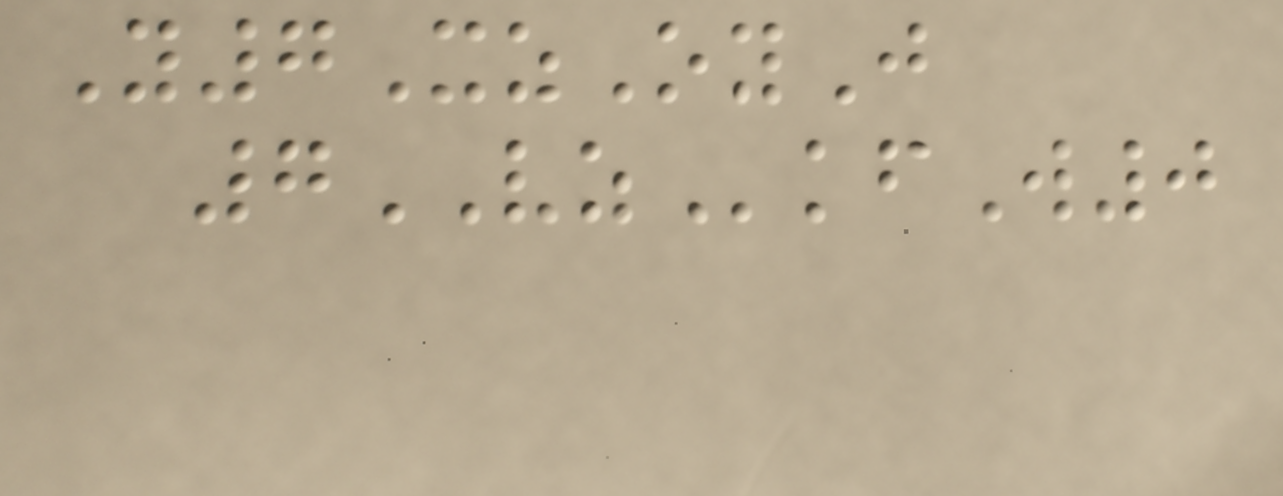Y7XzOyJ
7VZkfW0
